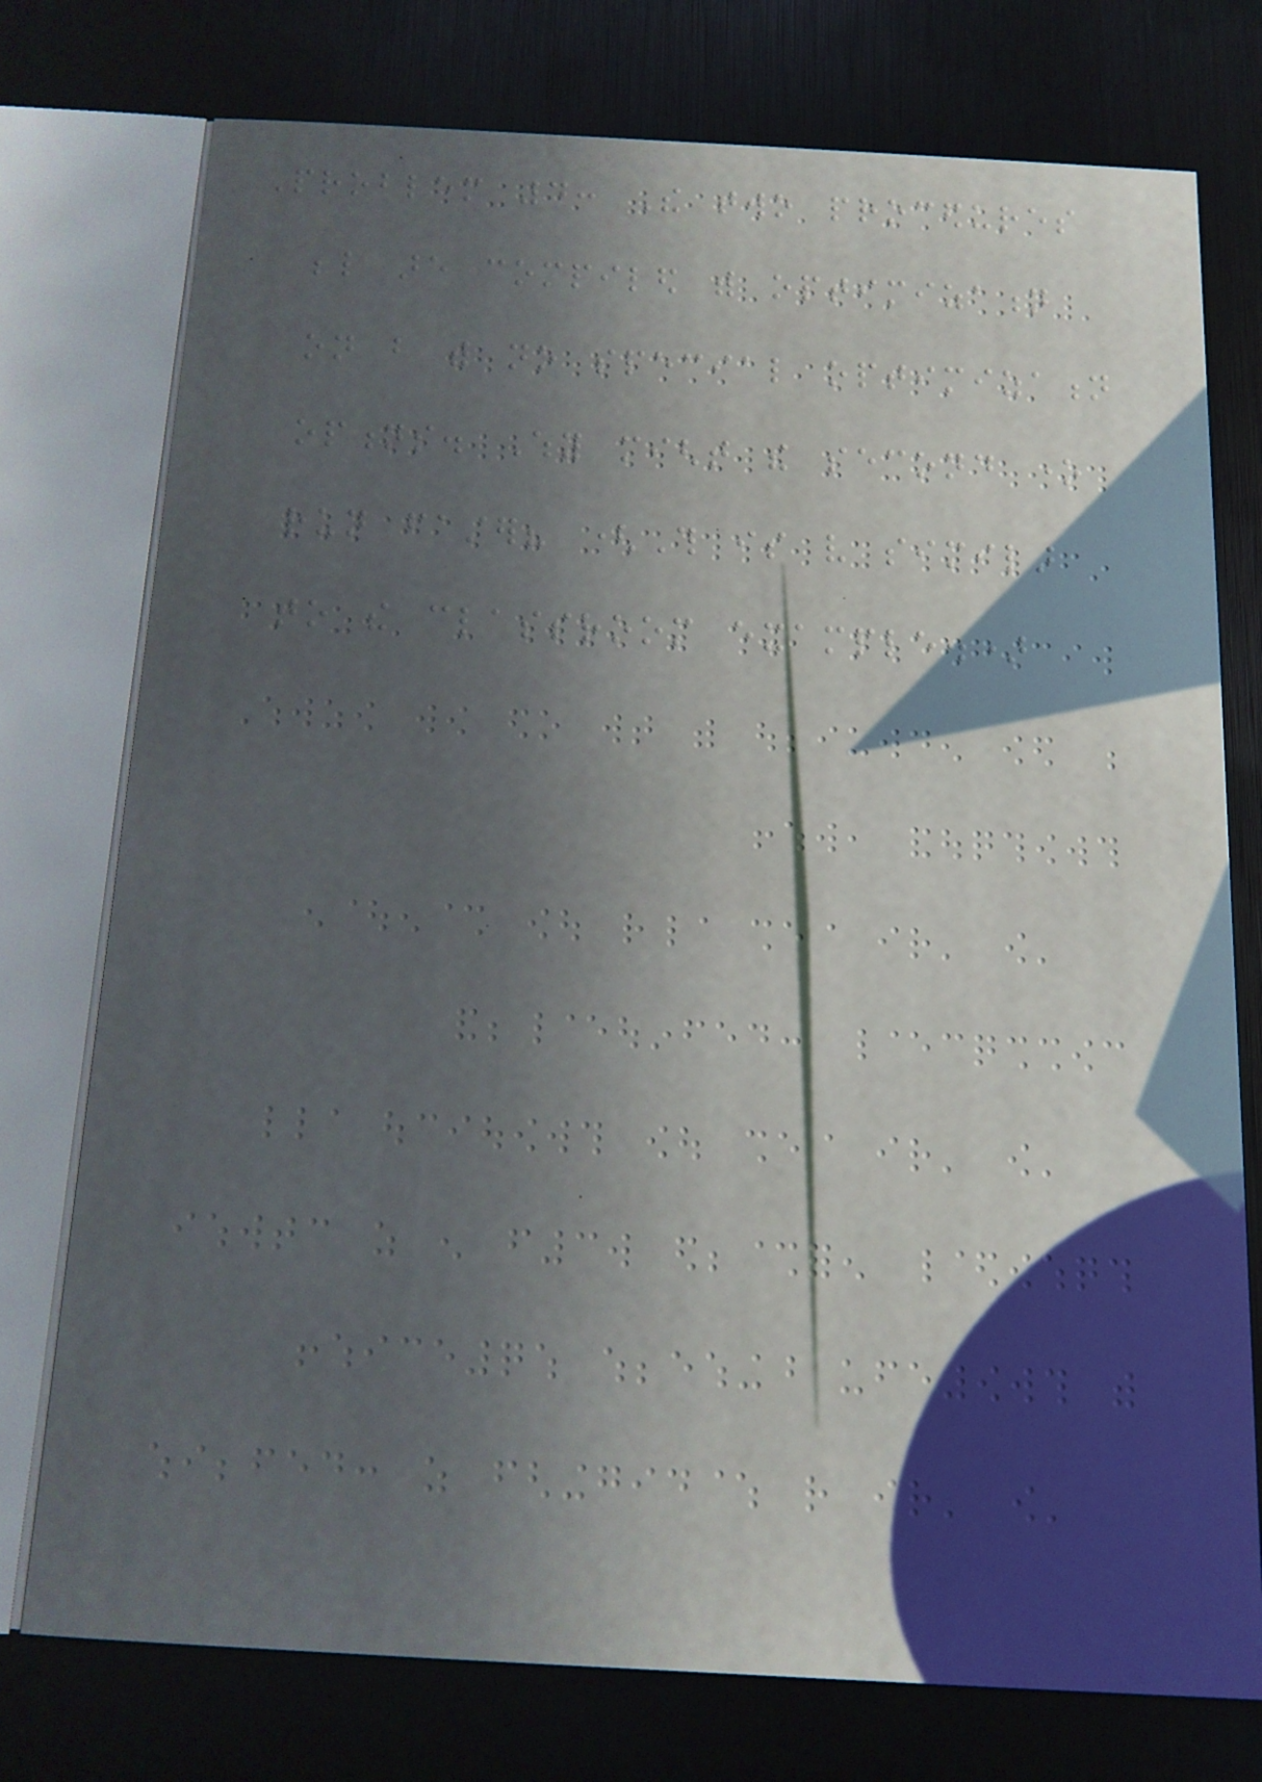Problem 4: The two procedures
below are compiled with optimization
on but with no special optimization
options. Why might the second one
run faster? (This is very similar
to the classroom example.)
